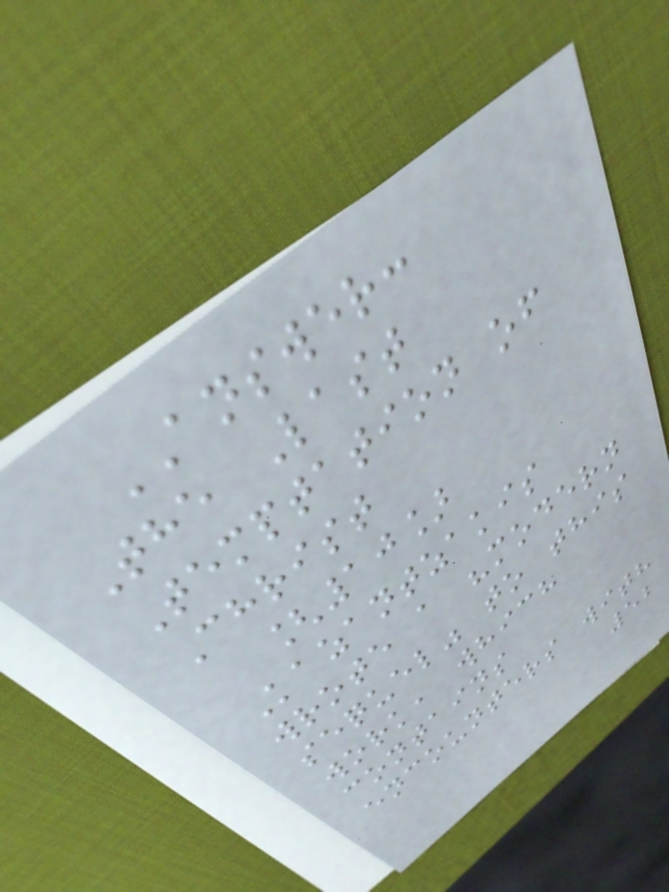ANSWER:
The Last
Temptation of
Christ
[10]
Kazantzakis
wrote a "modern
sequel" to this
work, which
contains
encounters with
52
